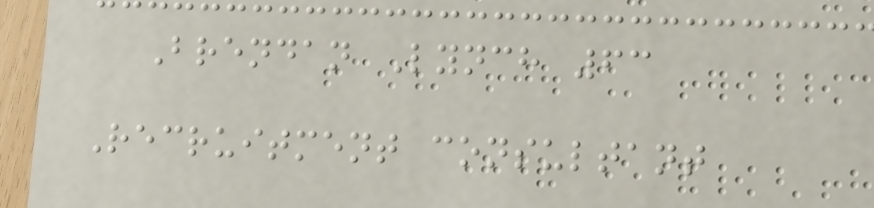Brendan Lynch 63
Recruitment consultant
